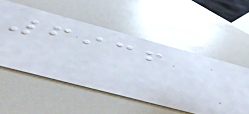6936
